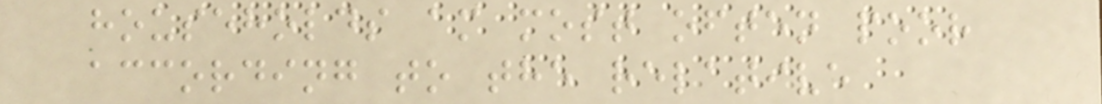households am most often poor
according to the relative
